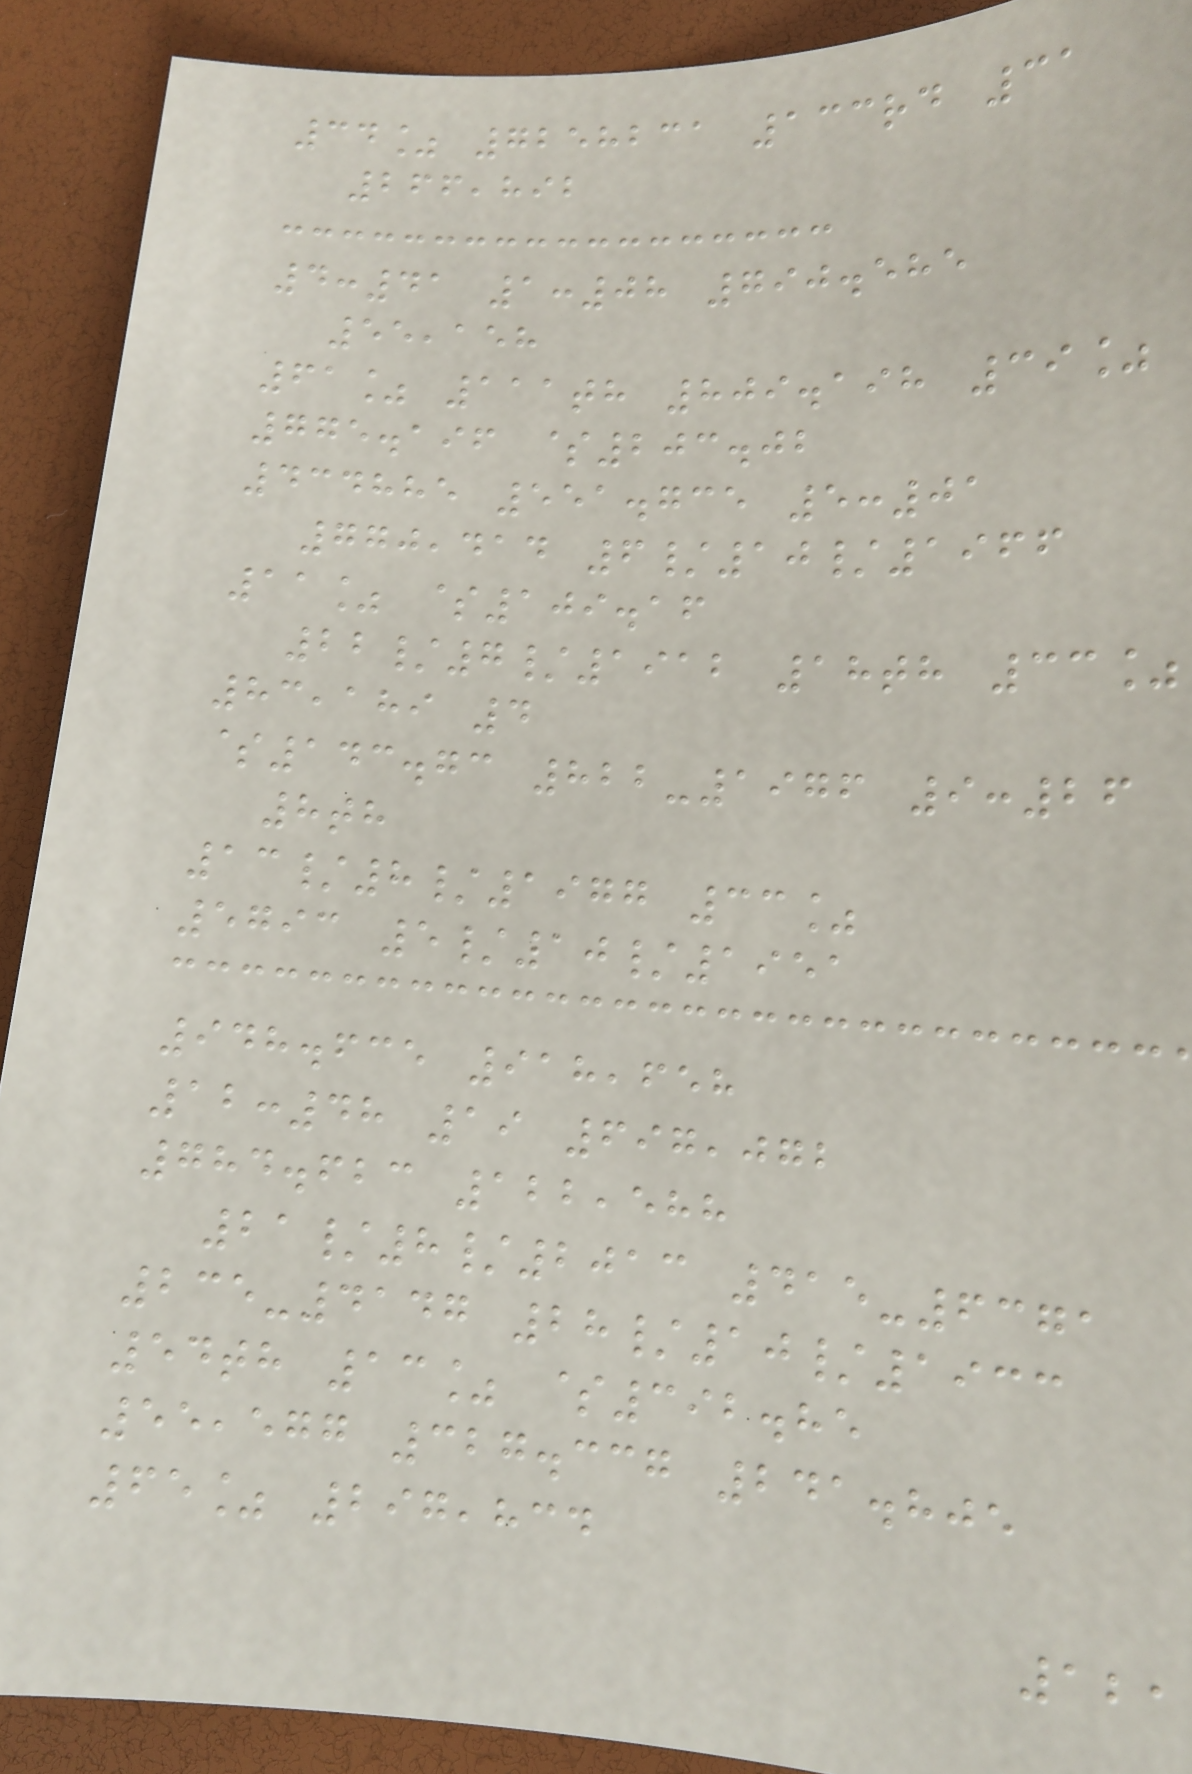34% 7258231 133rd 31
266,892
4:41 1:08 790.585
55,158
61% 111th 809.198 39%
775.196 $203.02
434885 551.735 5:01
770,414 6/10/1966
11% $109.16
22/7/1912 18th 33%
83,189 4
$143.73 822-1976 9:26
8th
13/8/1977 33%
5793 5/10/1951
948.635 918,658
12:48 19 697,072
784.623 122,588
21/8/2013 415-6371
235-4147 28/10/1933
54th 13% $392.85
55,577 327.337 241.805
65% 297,834
121
